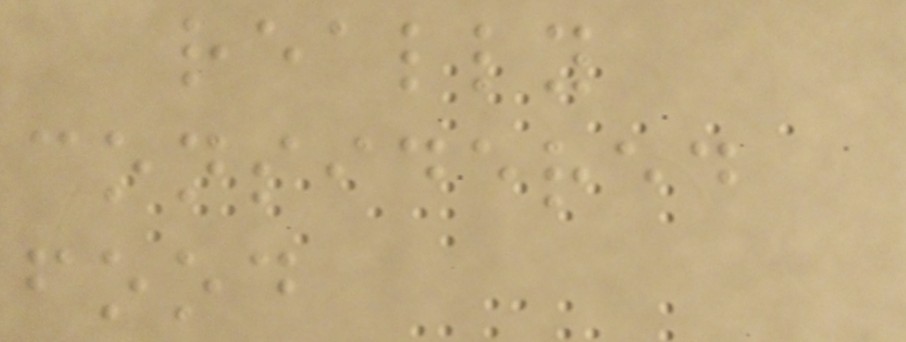really
considered
food
